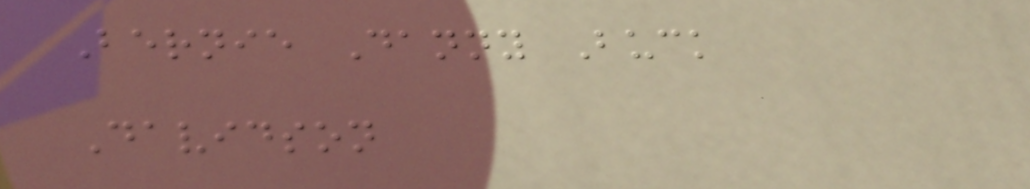Bernie Danny Buck
Davidson
